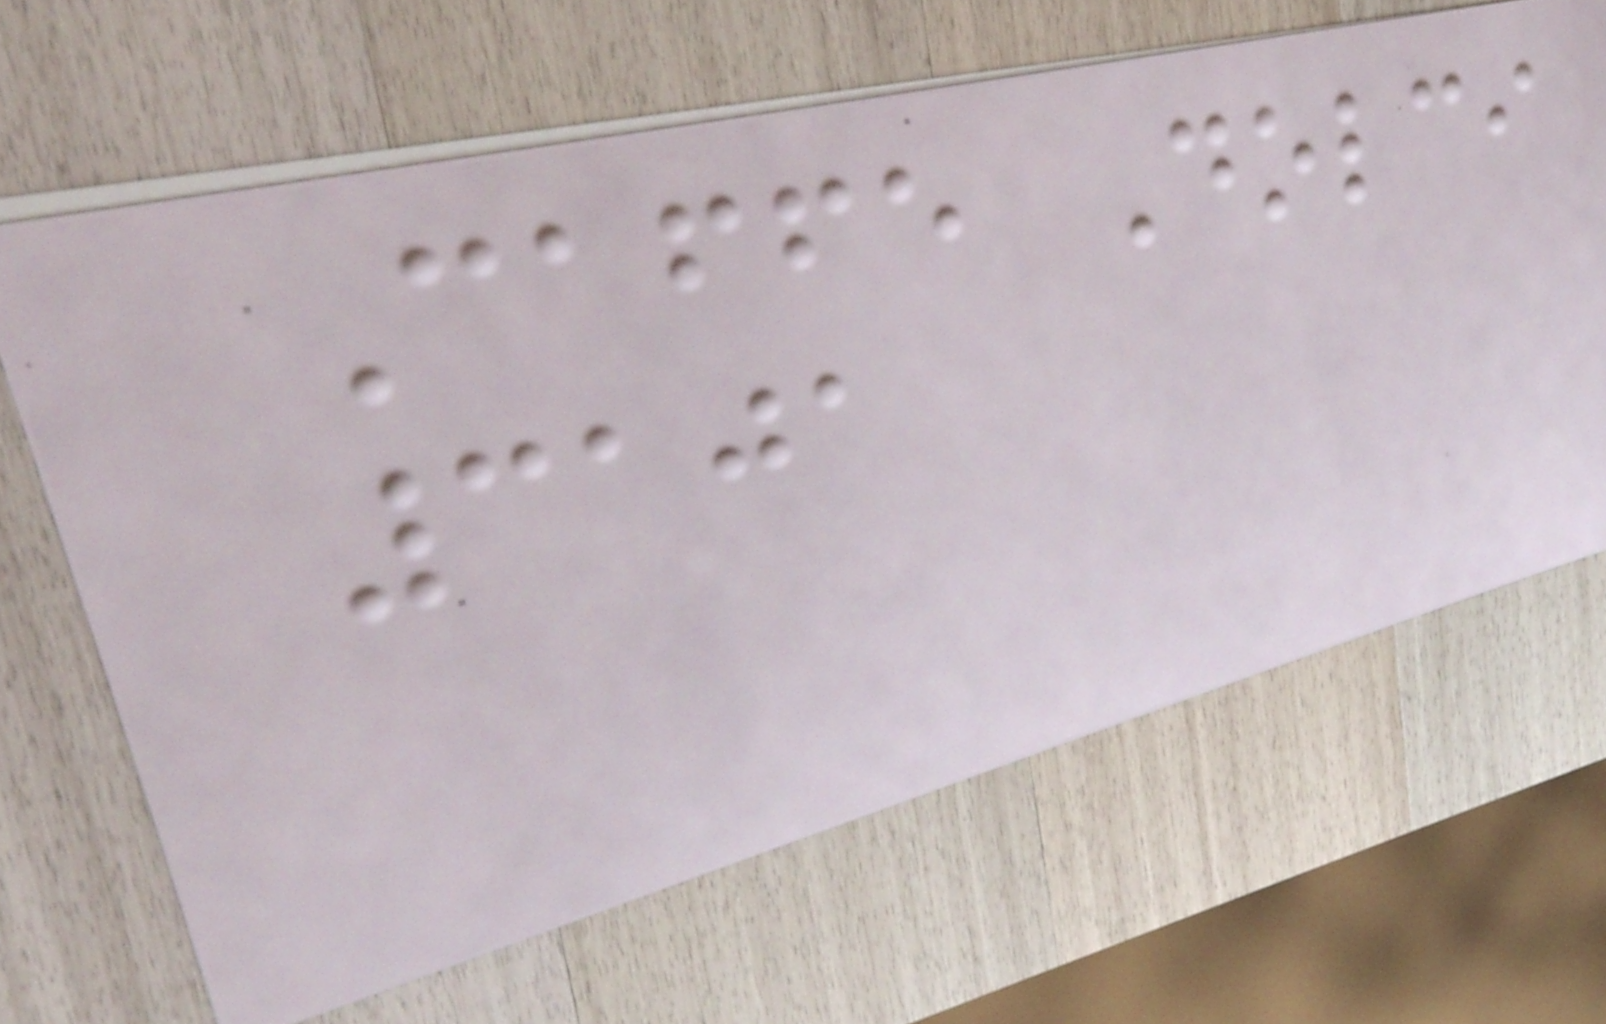Caffe Dolci
3101
